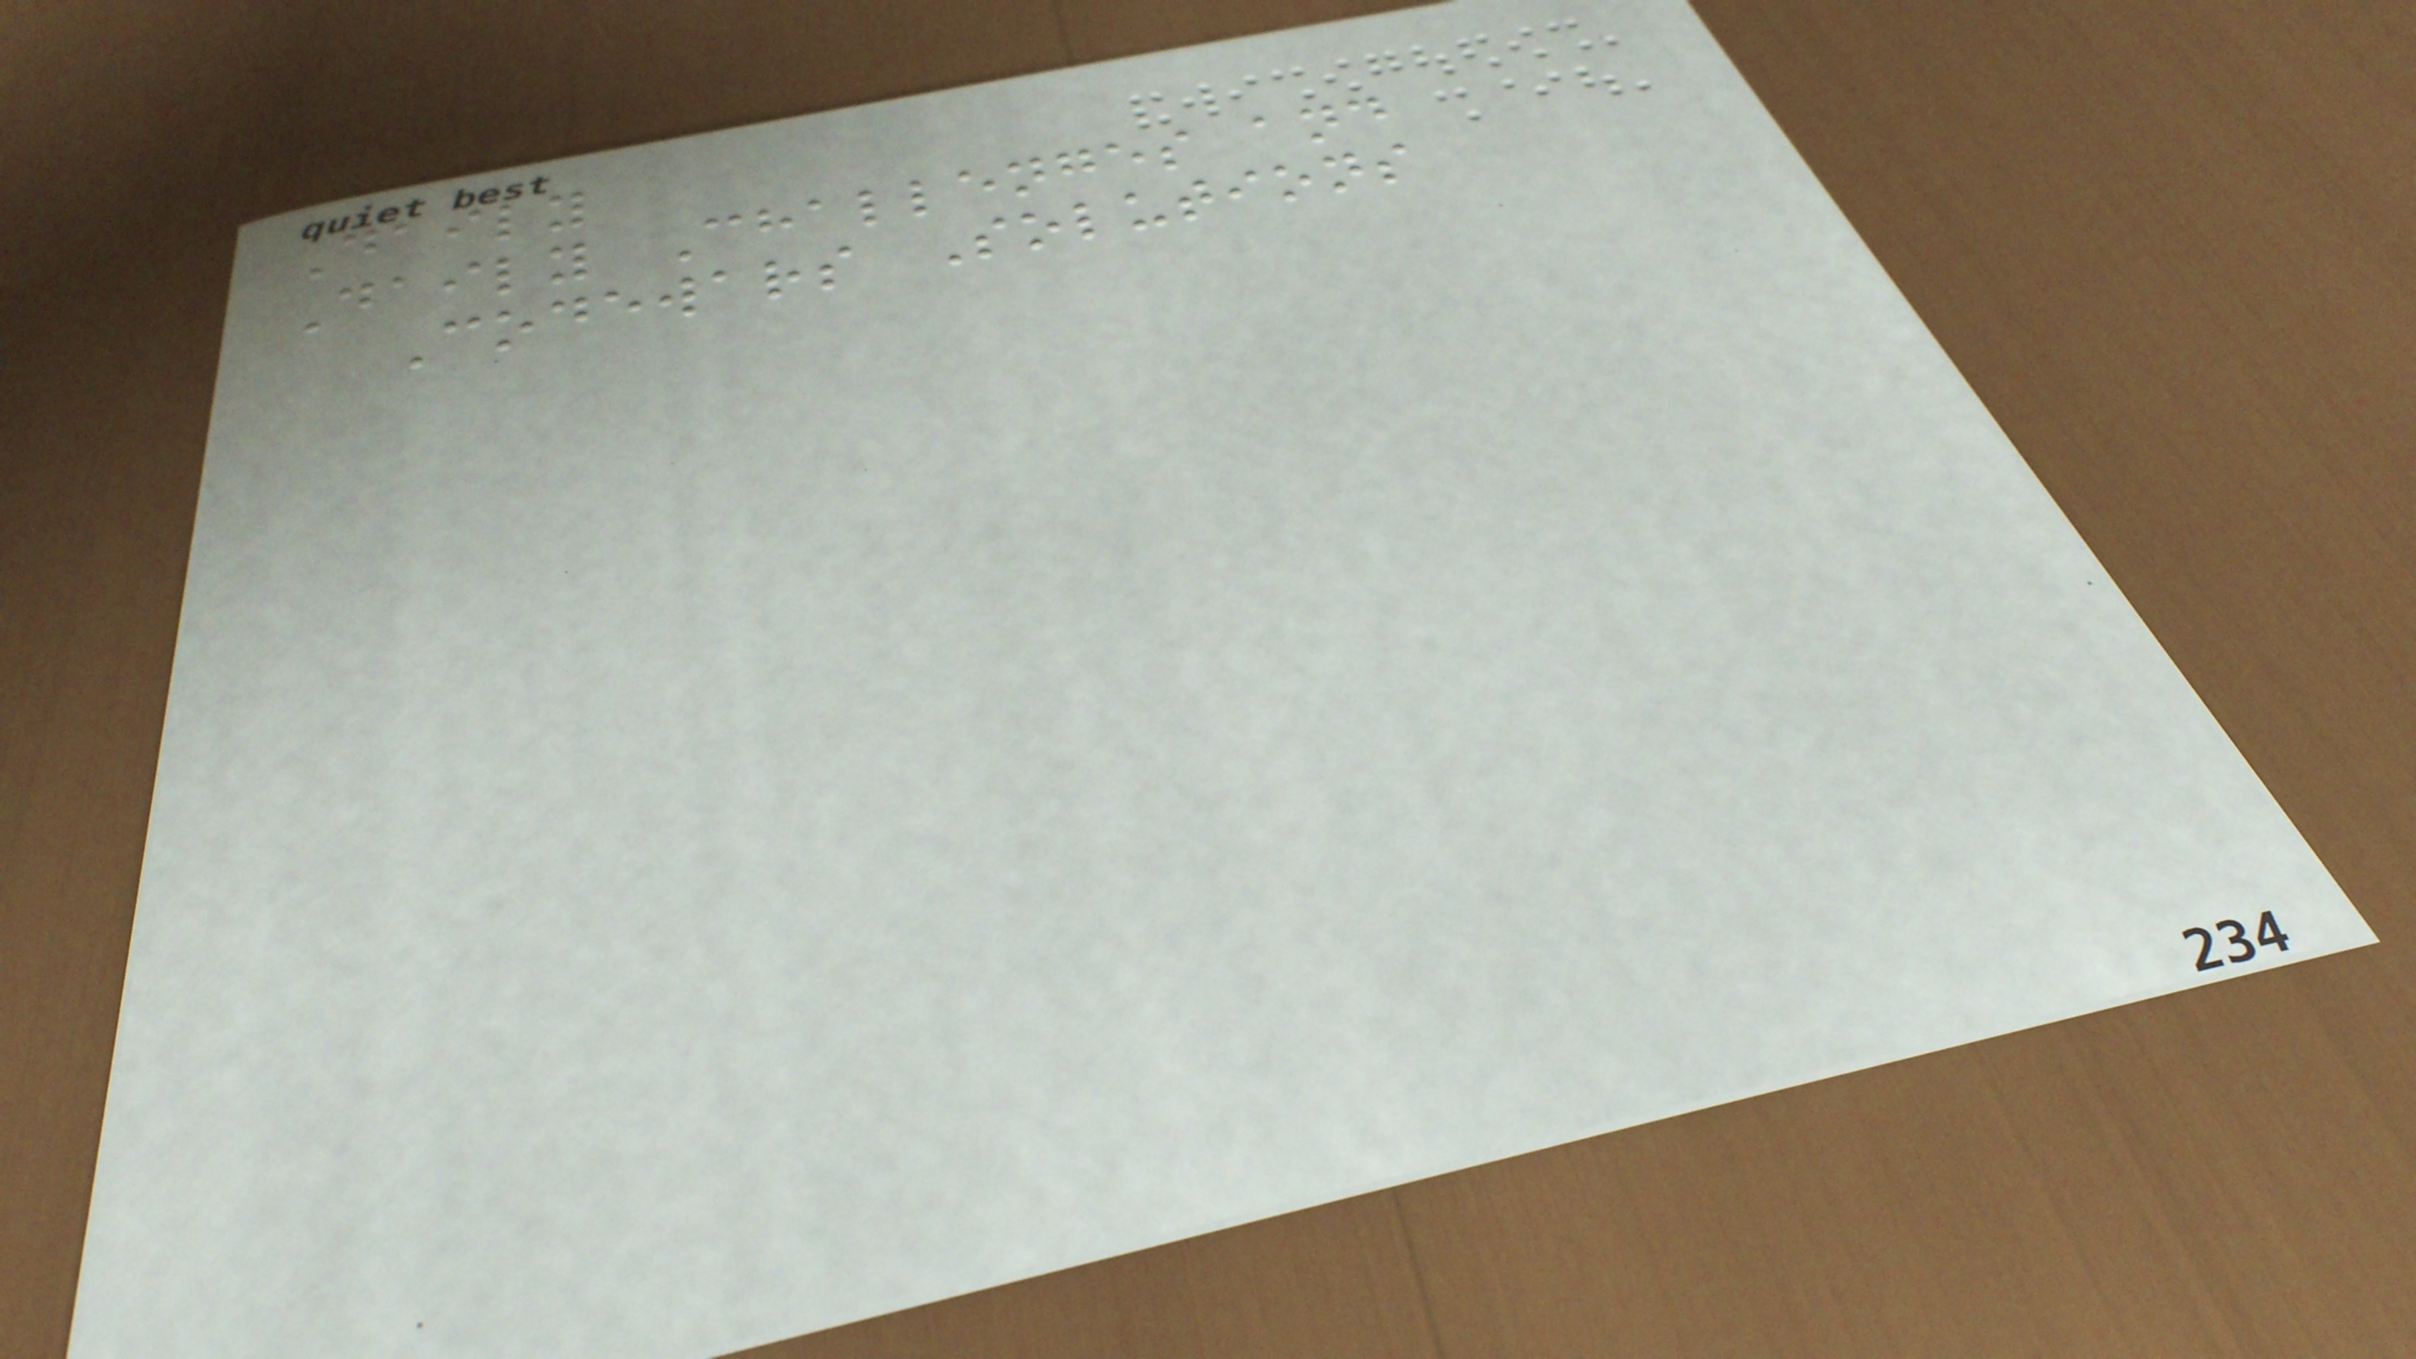Daily
Daily Challenges and
Codewars Solutions
